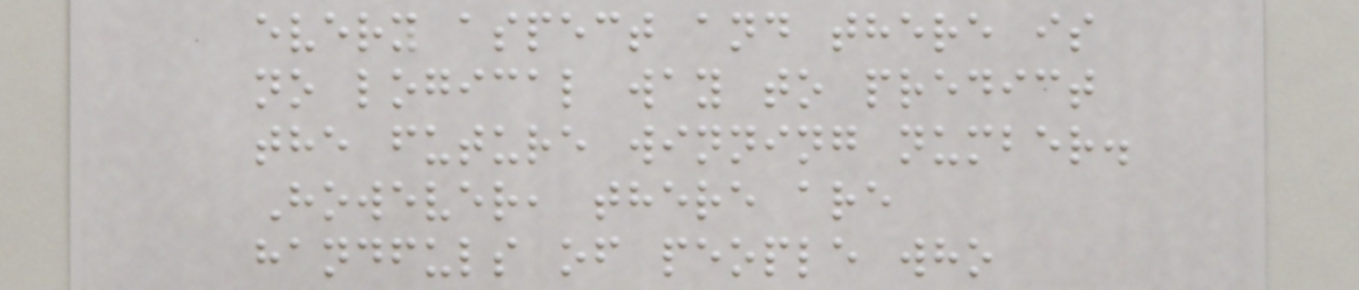every aspect and there is
no logical way to predict
the future winning number.
However, there are
handfuls of people who
